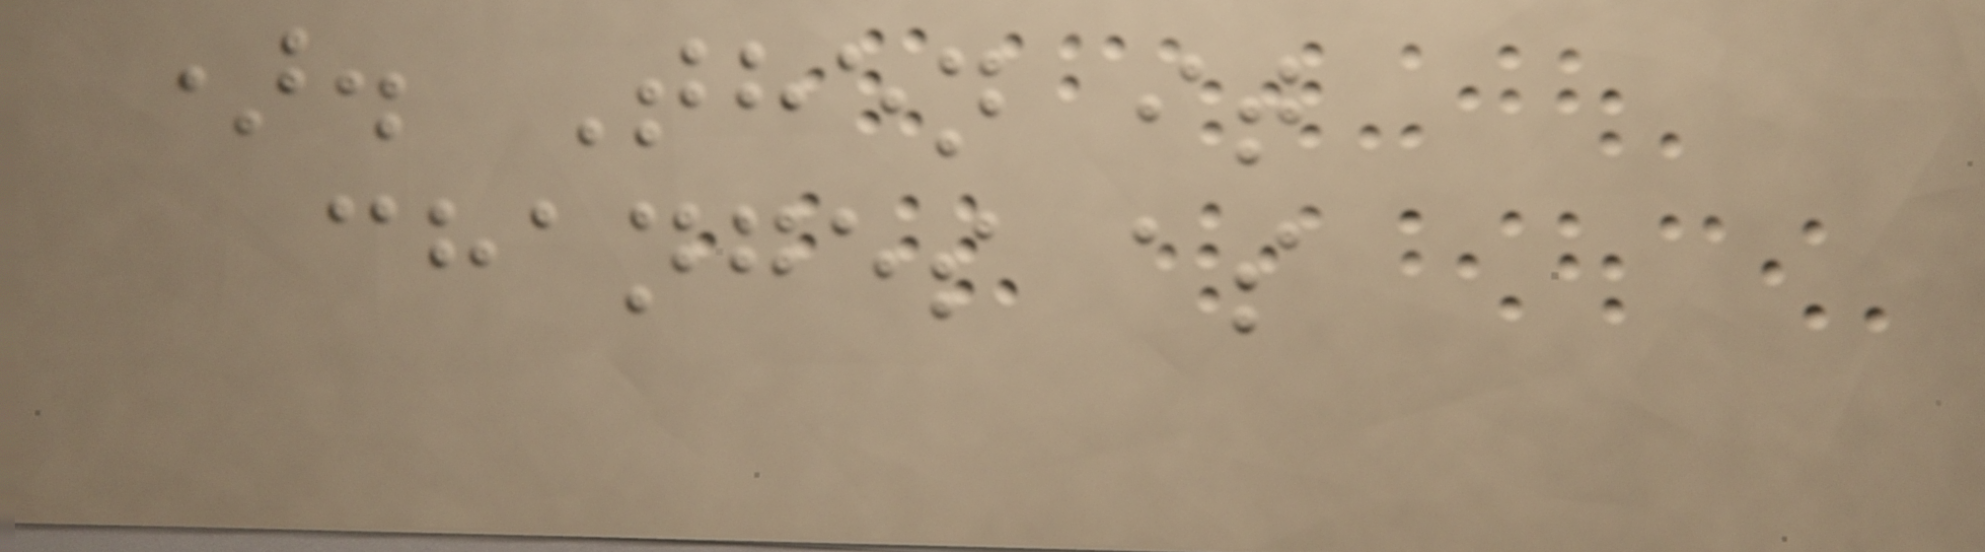). Then it
changes as
